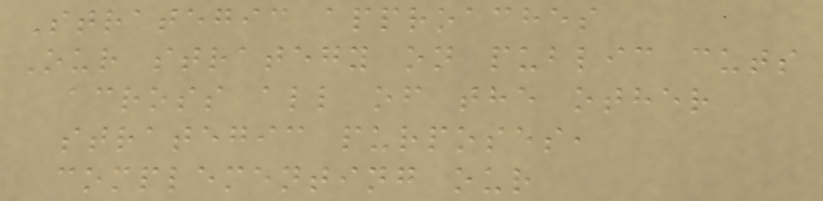Strategic approaches
Our strategy on public cuts
across all of the other
strategic purposes,
complementing our
